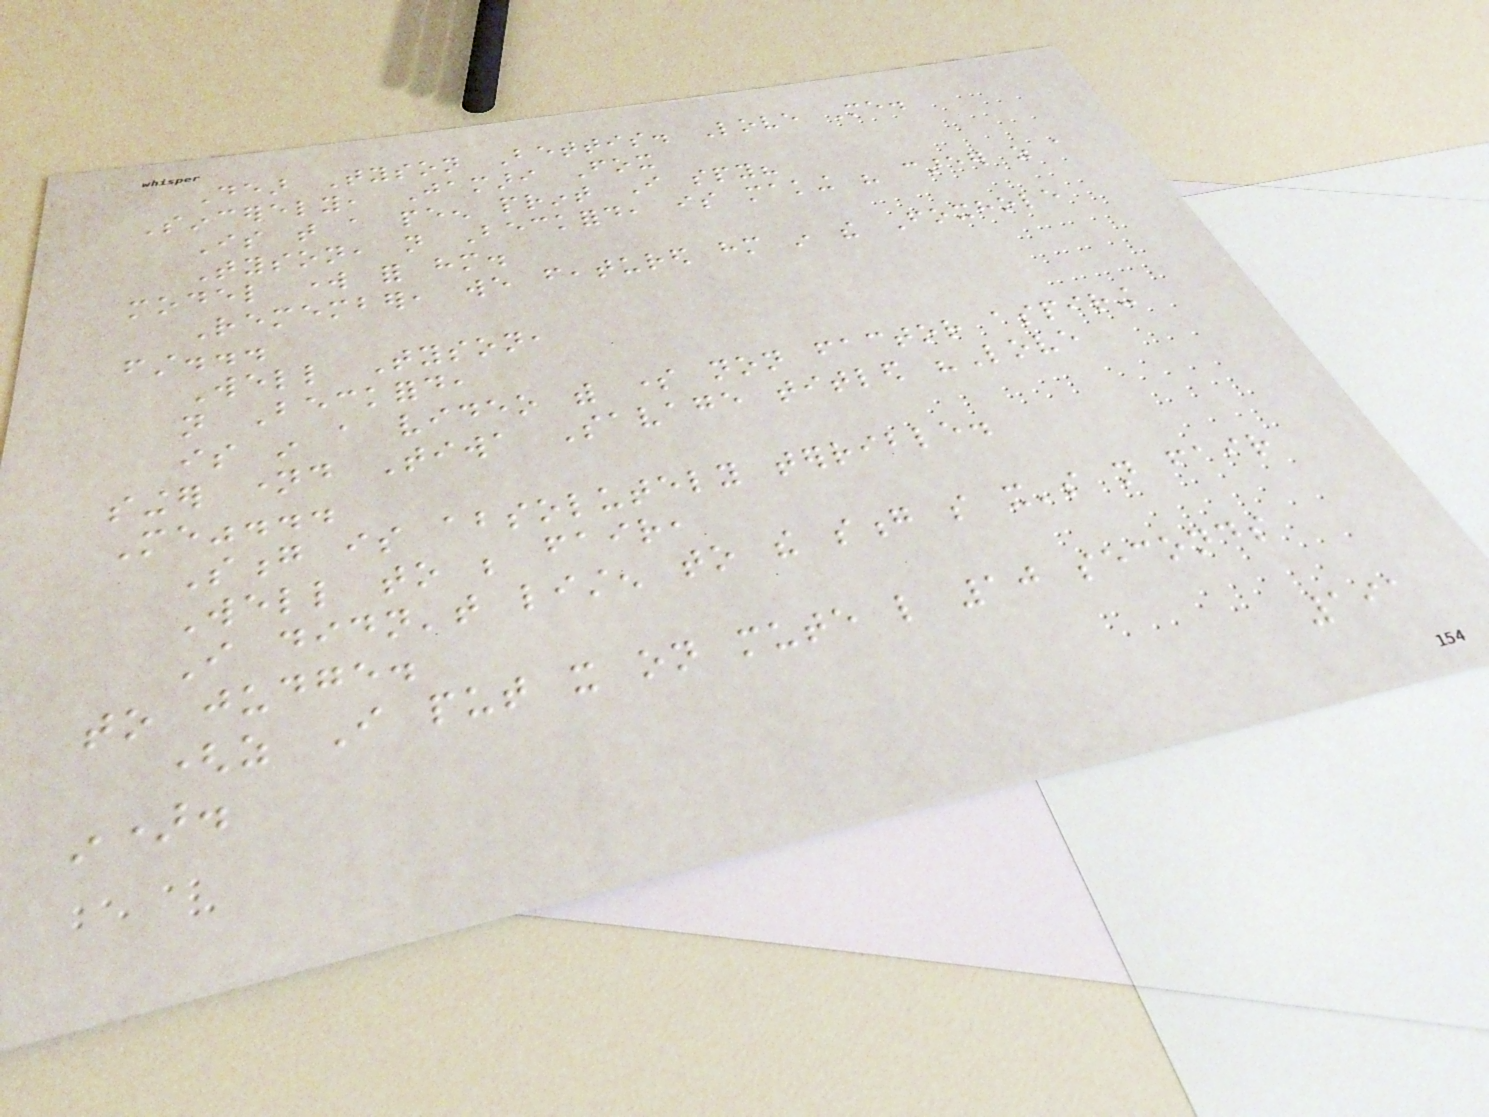Dear Tyson Bettis. Love Me.
Sincerely, Jamari Fox
Is that a peen print I spy?
Tyson, not Beckford, is making his career as a
model work for him.
Remember, we featured him in the Foxhole
first...
Well Tyson,
not Beckford,
is in a video with some non factor aspiring
singer named Tiwa Savage titled "Love
Me"...
Song is absolutely terrible.
Well to be fair,
I didn't listen to the song so it's not fair
to judge.
(as I put it on mute like 10 seconds
in).
191
